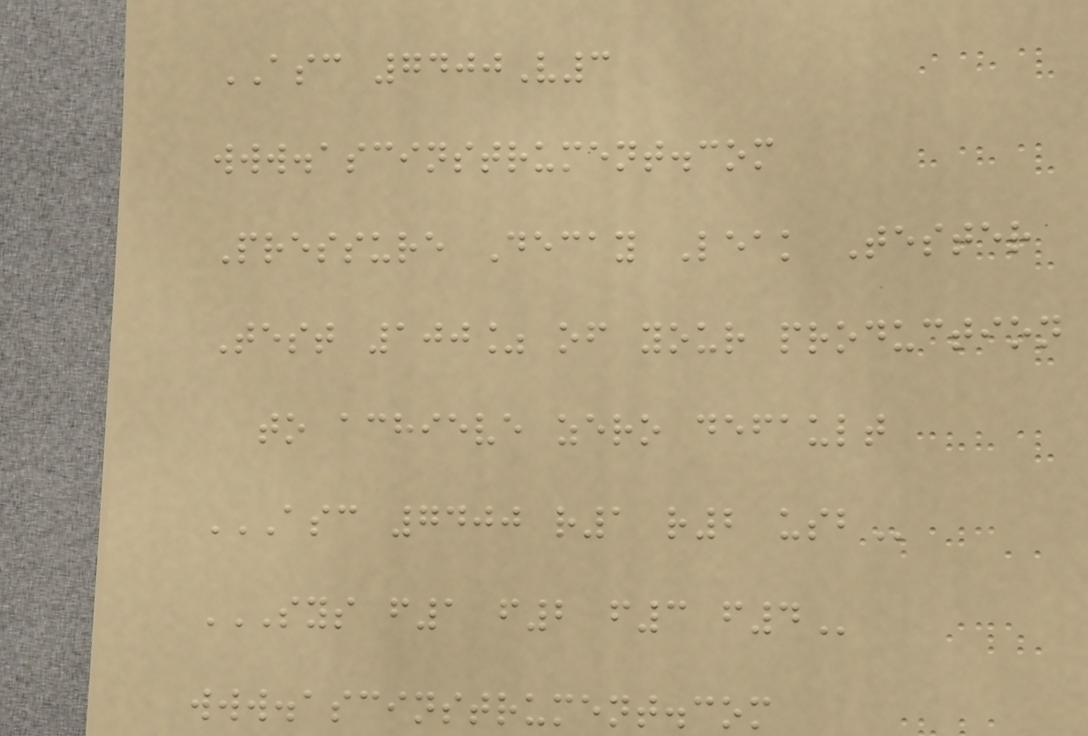ASC 7400V3
www.ascinstrument.com
Pressure Decay Leak Tester
Test 100% of your production
to achieve zero default
ASC 7400 R1 R2 USB
SYS F1 F2 F3 F4
www.ascinstrument.com
